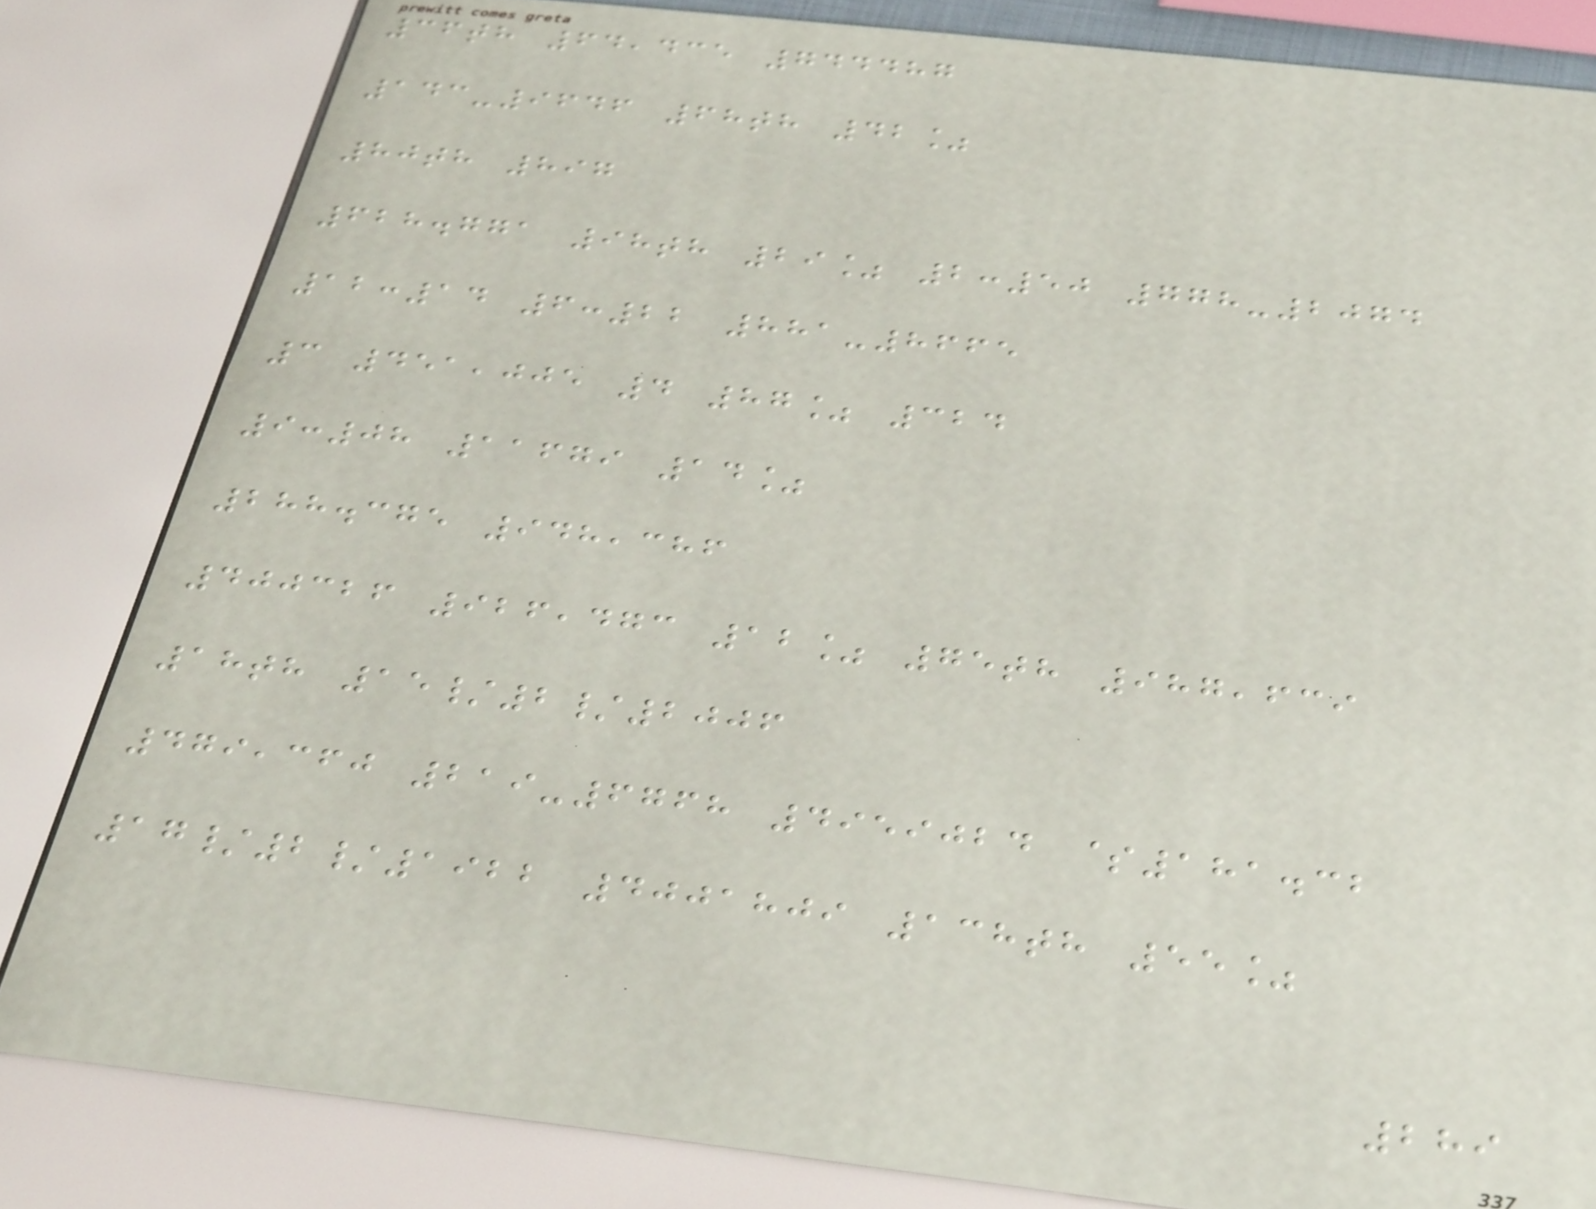36th 64,435 744487
143-9646 68th 42%
80th 897
628.771 98th 29% 2:50 778-2074
12:14 6:22 881-8665
3 451,005 4 87% 324
9:08 11679 14%
288.375 948,386
400326 926,473 12% 75th 987,639
18th 15/2/2006
479,360 219-6768 4959024 $181.32
17/2/1922 4001809 138th 55%
289
